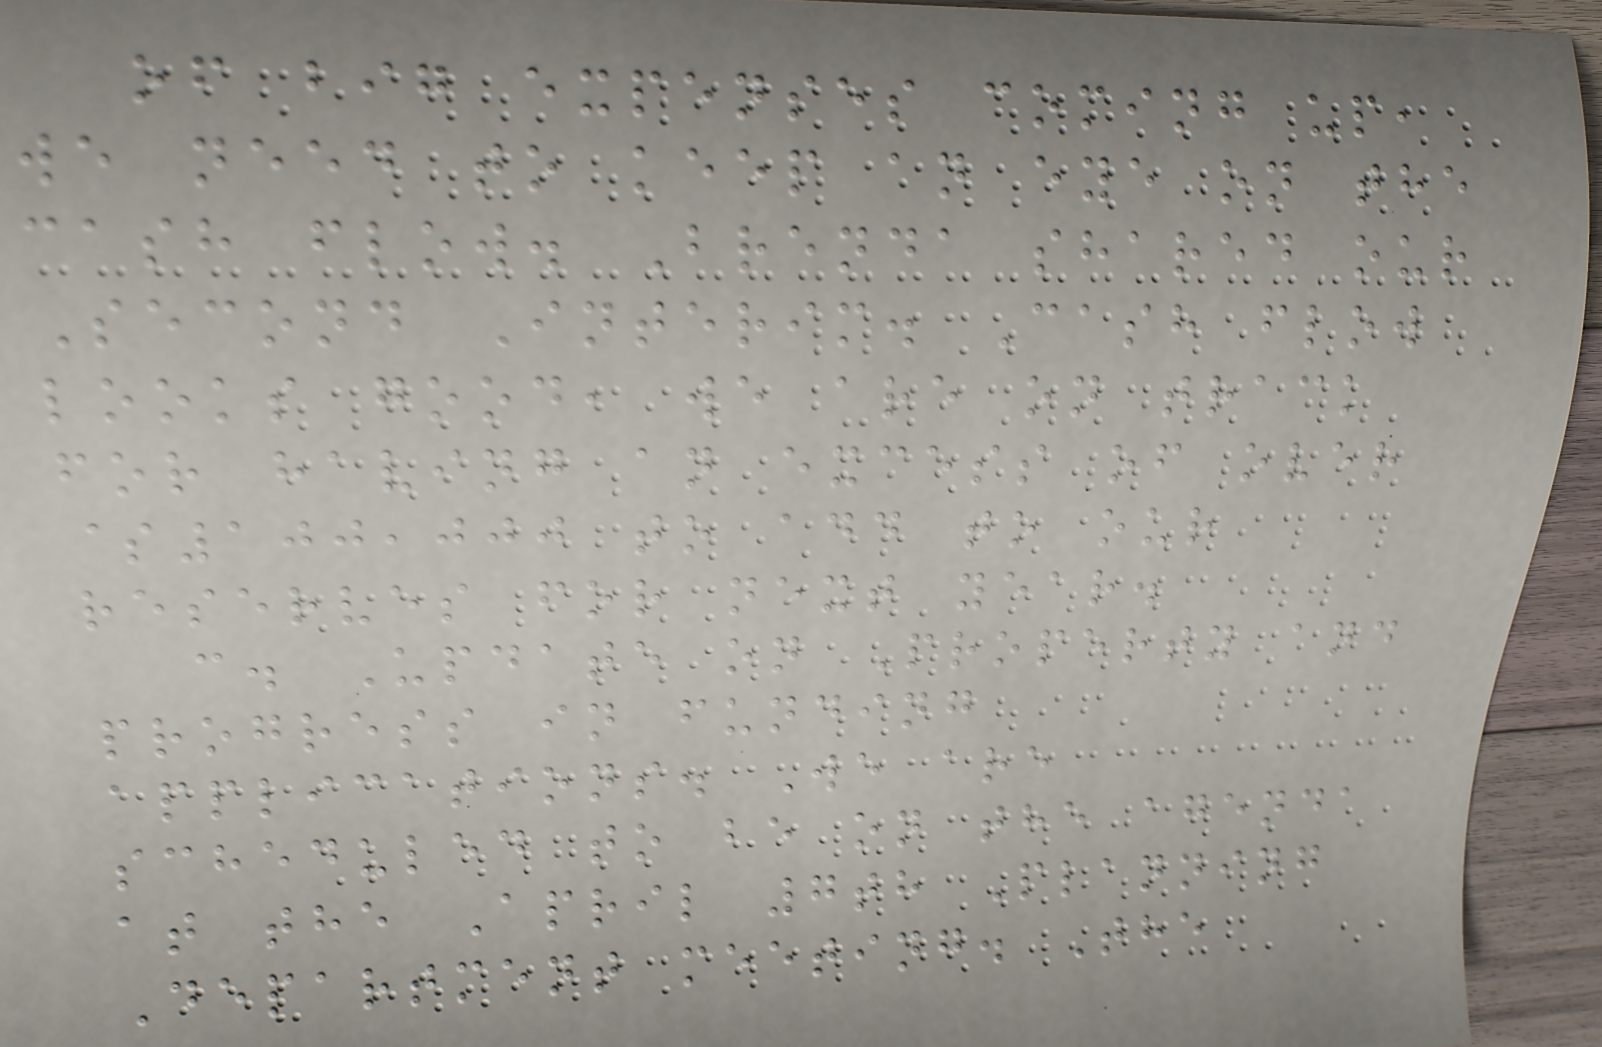of big expenses coming up,
we need to keep an eye on the
cash flow. Brenda shared our
Second Interim. Cash flow
looks good, we are on track
for having an excess of over
$100,000 to add to our
reserves for next year.
c. Update on Property and
progress in funding
applications. We are
scheduled to be on the agenda
at the April 7th Planning
Department meeting. The
